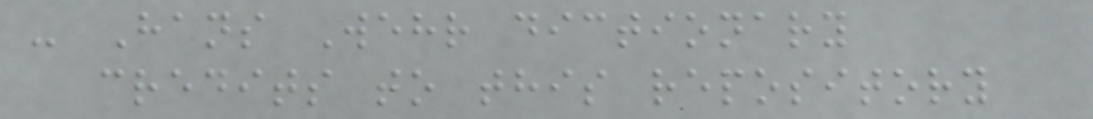- Hans Wehr dictionary
credits to this repository
